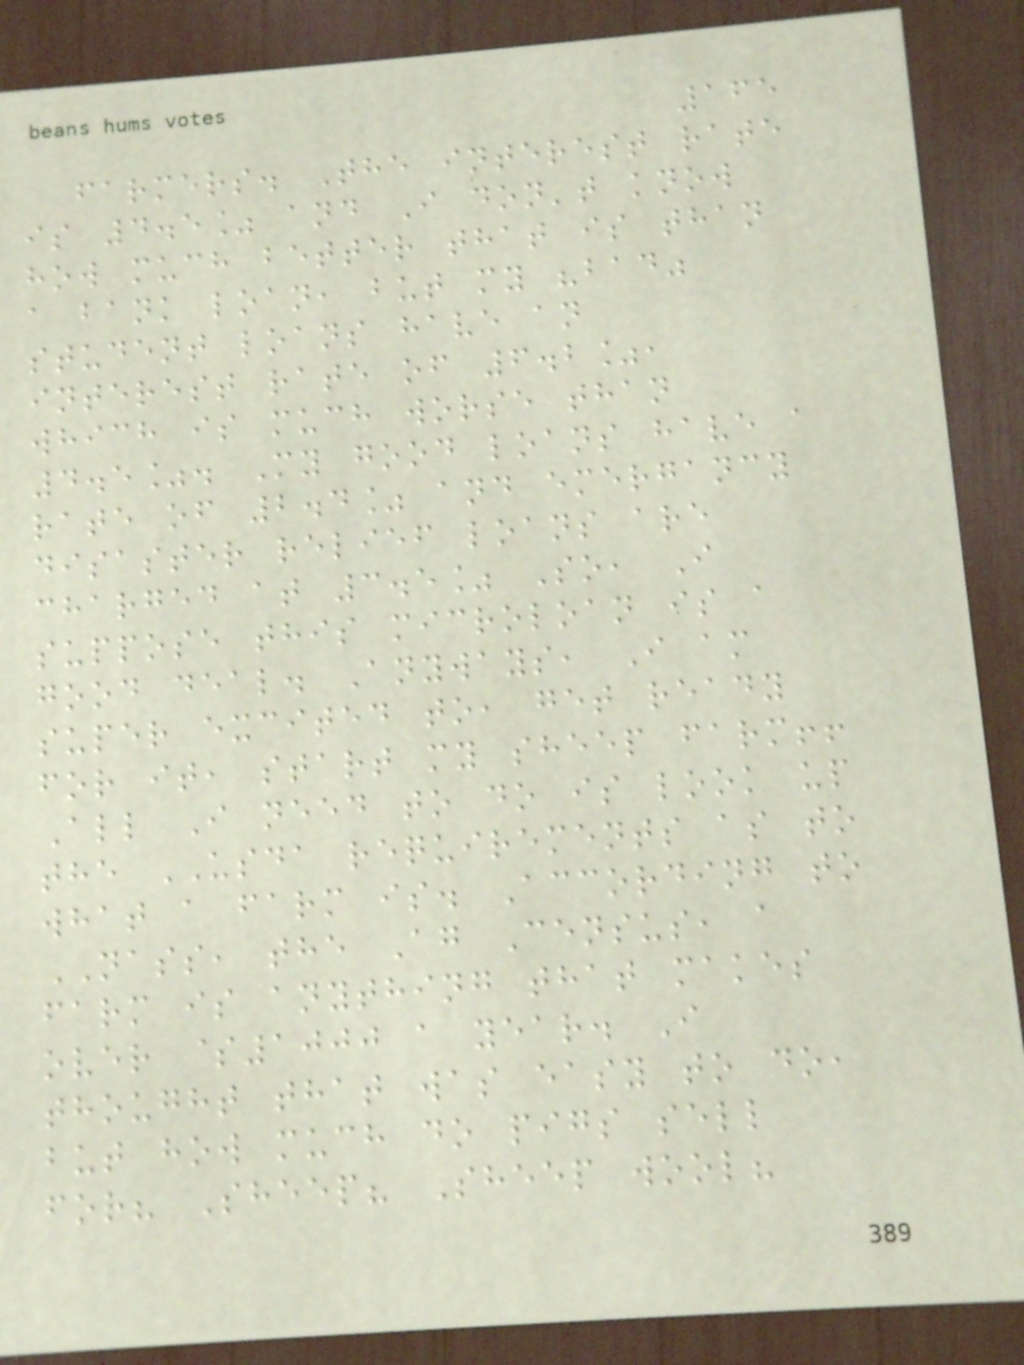165
farmers. The interest rate
is 4.5% and I don't know
how much better that is than
a bank loan, but my "bad"
student loans have an
interest rate of 6.2%,
which is much worse than
4.5%. My good loans have a
rate of 2.4% and emergancy
disaster relief loans are
charged at 3.5% So, I
suppose this microloan is a
good deal. Anyways, I am
super excited to, get ready
for it, start my sheep farm!!
All I need to do is look up
the USDA requirements as to
what a farm is. According to
NASS, the Ag Census, a
farm is anything that makes
over $1000 a year. I
thought that was easy to do,
but how much do pigs sell
for? Sheep? Sheep wool?
